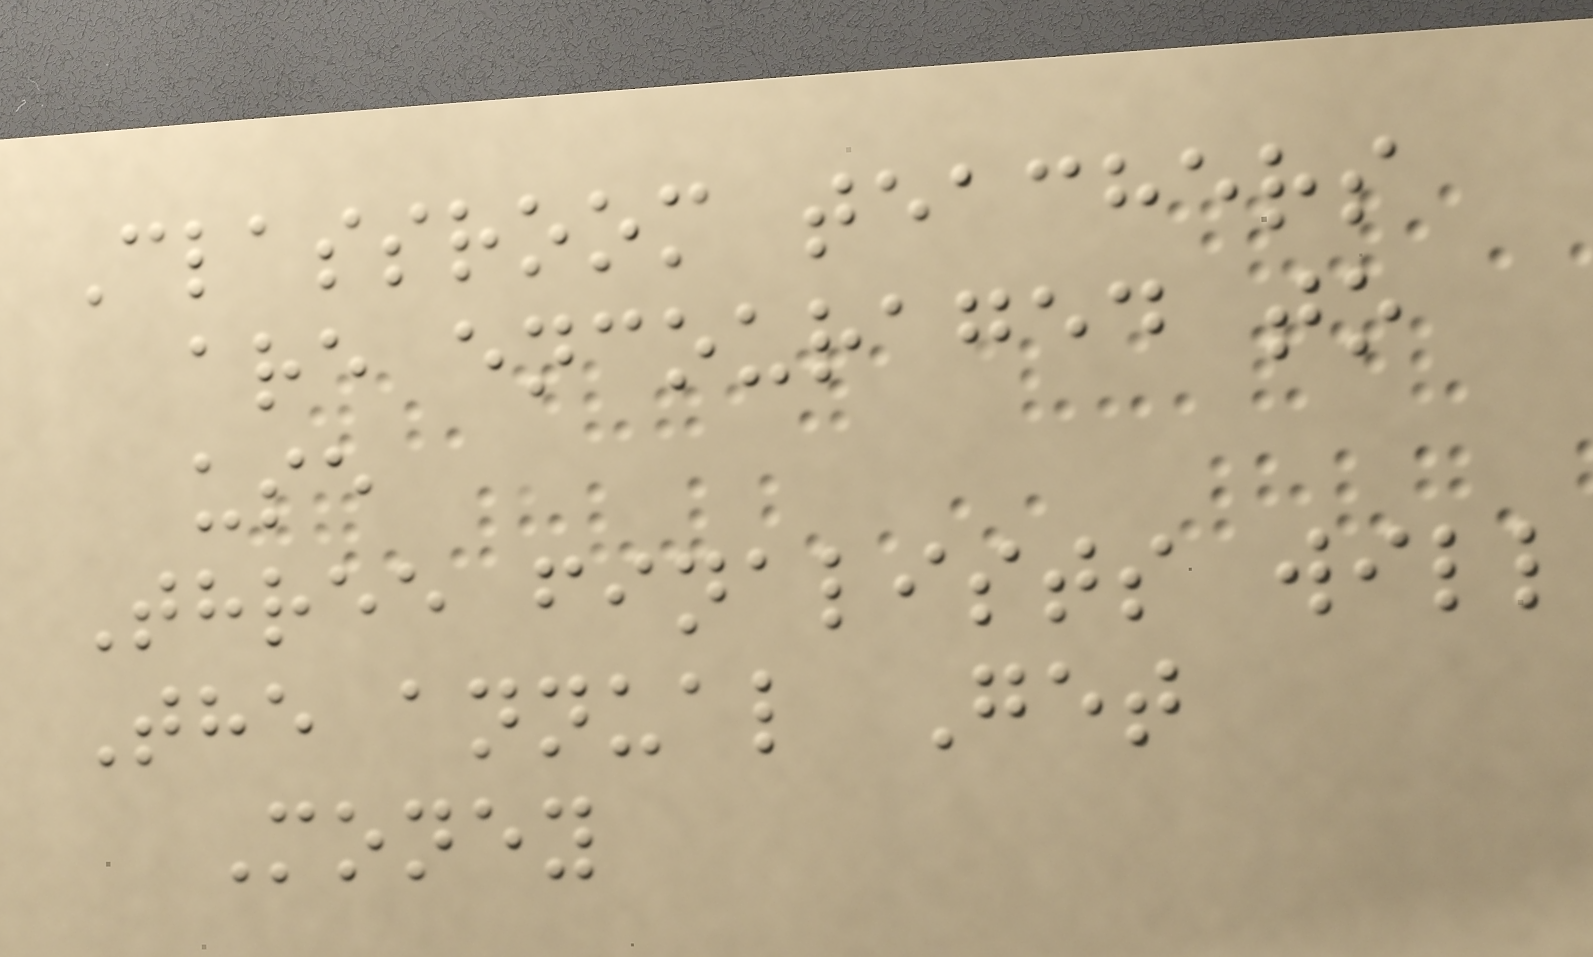Classroom teachers
are encouraged to
use
Three finalists will
The annual Get
Money
